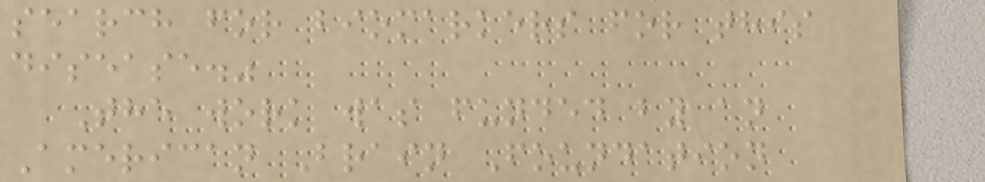search for biomarkers for this
disease."
The work was funded by an
American Brain Foundation
